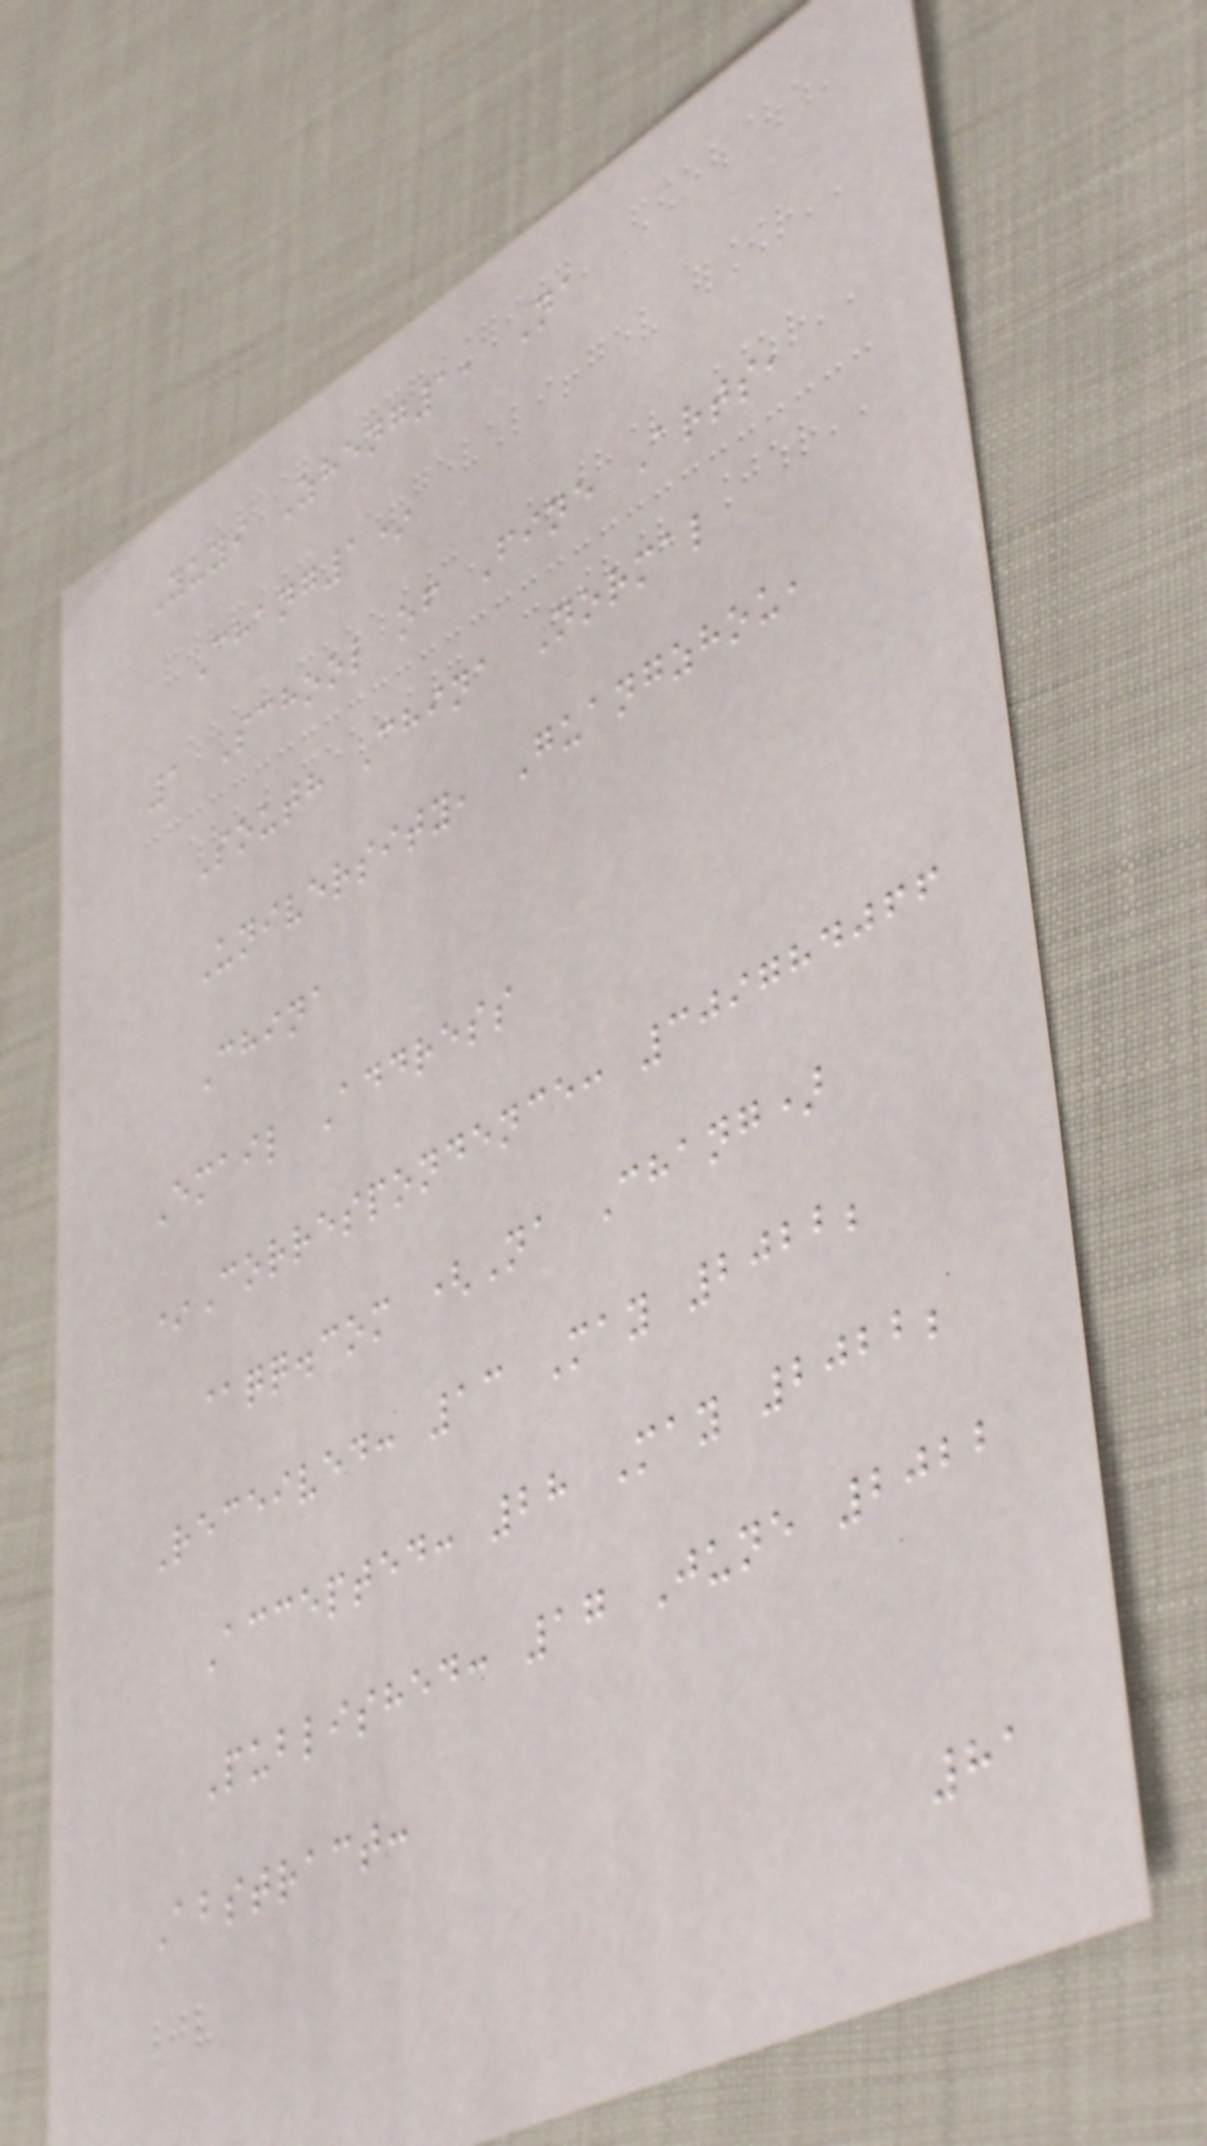Yuyi Zheng1, Na
Chang1*
1 School of Fine Arts,
South China Normal
University, Guangzhou,
China
Email Address
*Correspondence: 309784066
@qq.com (Na Chang)
Received: 13 May 2022;
Accepted: 28 May 2022;
Published: 17 June 2022
Abstract:
81
